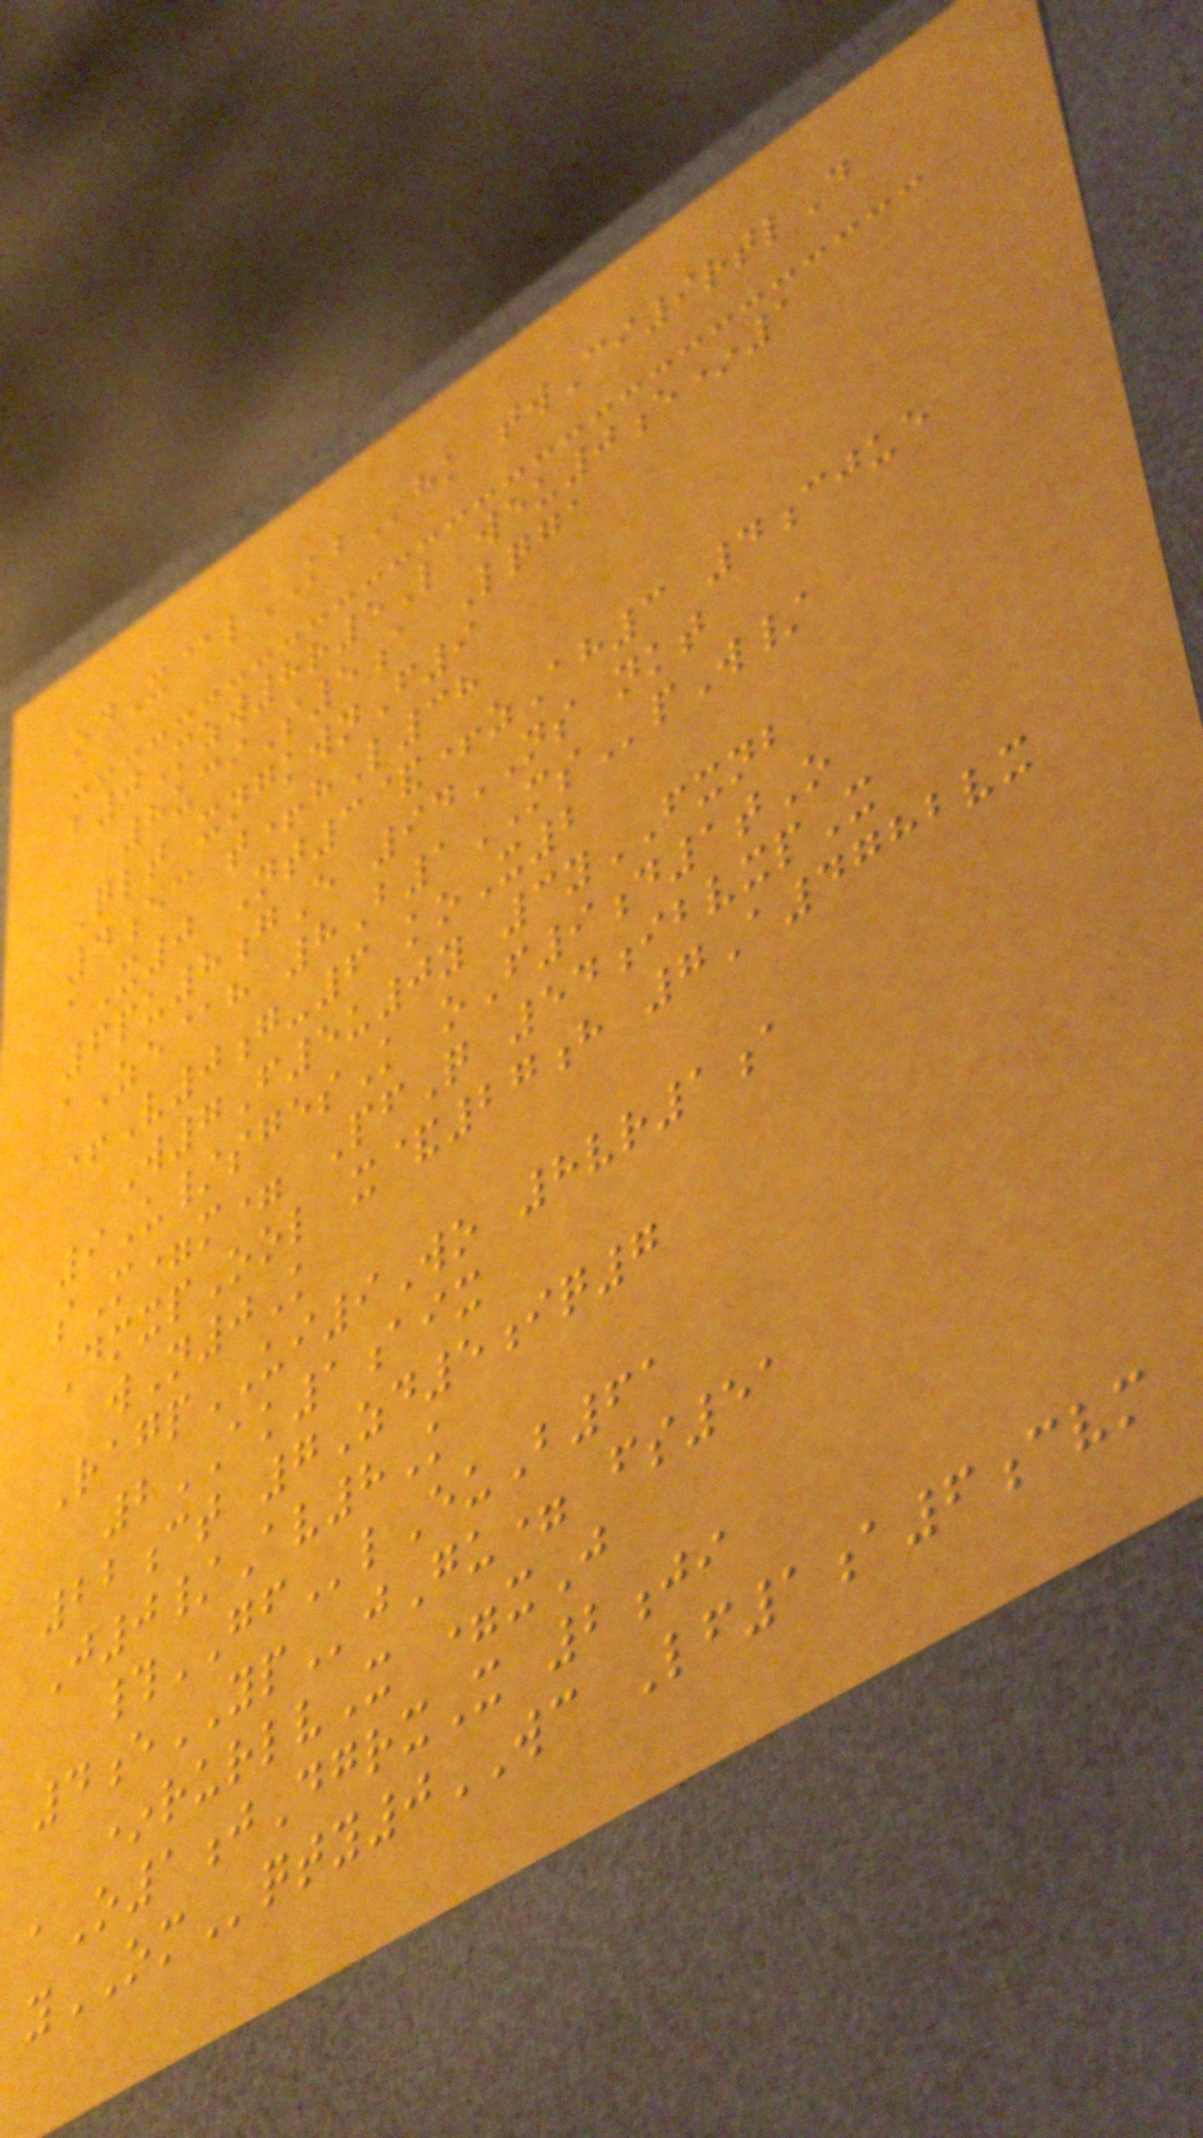odX@lKBhk twCi9rtlD
b0Mzw8r5L weu0e*1
8uciS5a Lqga
Qlt xngkwnF9
4ec t+hL38
aX0 Nt3&+zAh3 4cjue
6pu8gE 94NS nkt
aZe@h 8B1MSpW/
+V0g-6 koX2
W7F5u0y 3yFXNB
9U/sgesK oF9d1tO
sM=m= PfQ 54ibvxpX
DmxpOol x&27h 7A4782vx
wN0K
RagpUI9Wo 8vr1a
2AK1aix
22ct 7Zd5iq7
J0/Av8K
#GFlEuB61
4eYPjGu= fs51
*rurlvX =xJ
aO1jDgrxX 2ji
yOMqty0WC Lf1a6cvm
